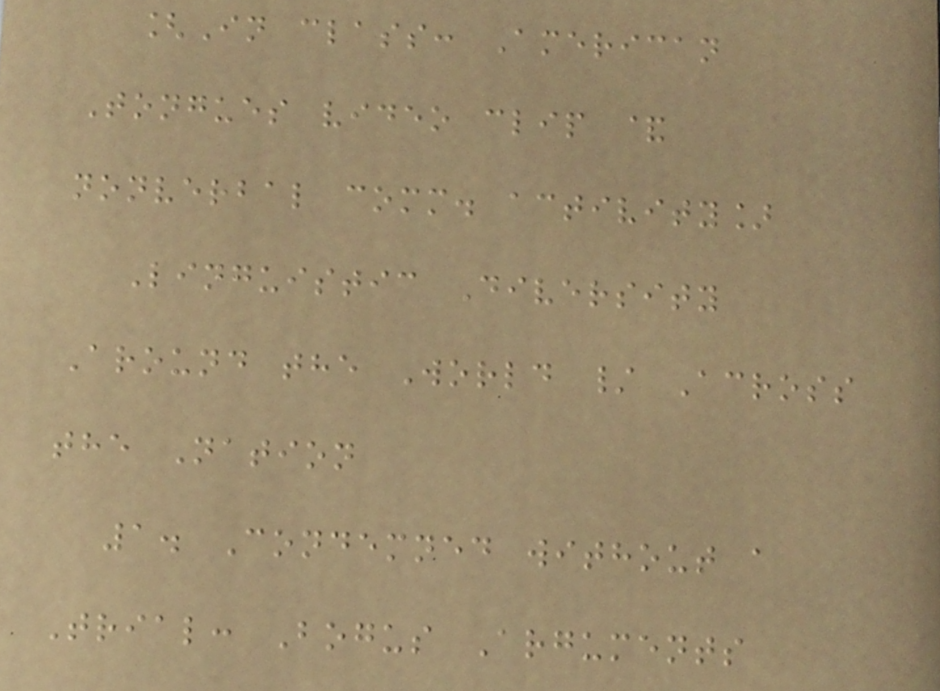[In class: American
Tongues video clip &
nonverbal comm. activity]
Linguistic Diversity
Around the World / Across
the Nation
1. Condemned without a
Trial: Bogus Arguments
